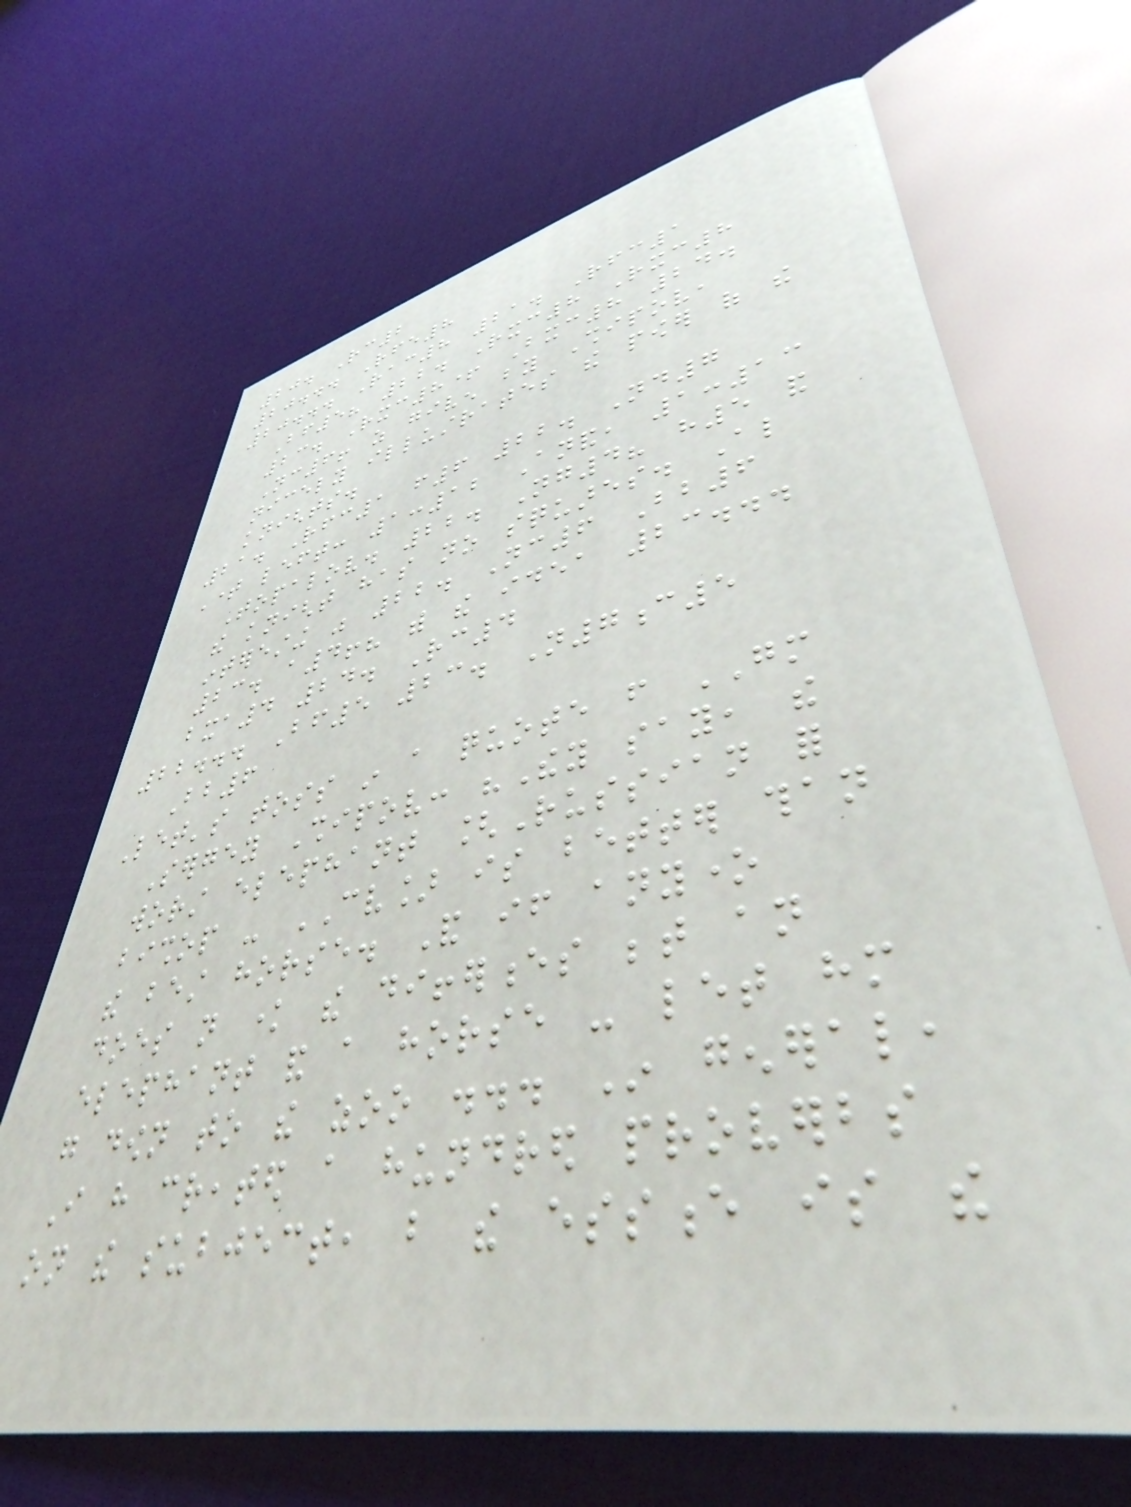20. Rc2
20... Rfe8
20... Rac8 21. Rfc1
Bf5? 22. Rxc8 Rxc8
23. Rxc8+ Bxc8 24.
Nc6! as given by Shipov,
nicely illustrates the power of the
knights.
21. Rfc1 f6 22. Nd7
Time left: 1:12 Anand, 1:13
Topalov. 22. Ng4? h5 and
the knight has no squares. Also
interesting was 22. Nc6 Bb6
23. a4!? with the idea 23...
bxa4 24. Rc4
22... Bf5 23. N7c5
Bb6
Let's toss in a quote from GM
Sergey Shipov: "They say, the
worst elephant [Russian for
bishop - CV] is better than
the best horse. And if anyone
does not know the differences between an
elephant and a horse - let him
go down to the zoo ... In general,
I have created a hundred proverbs
on the subject, but the essence is the
